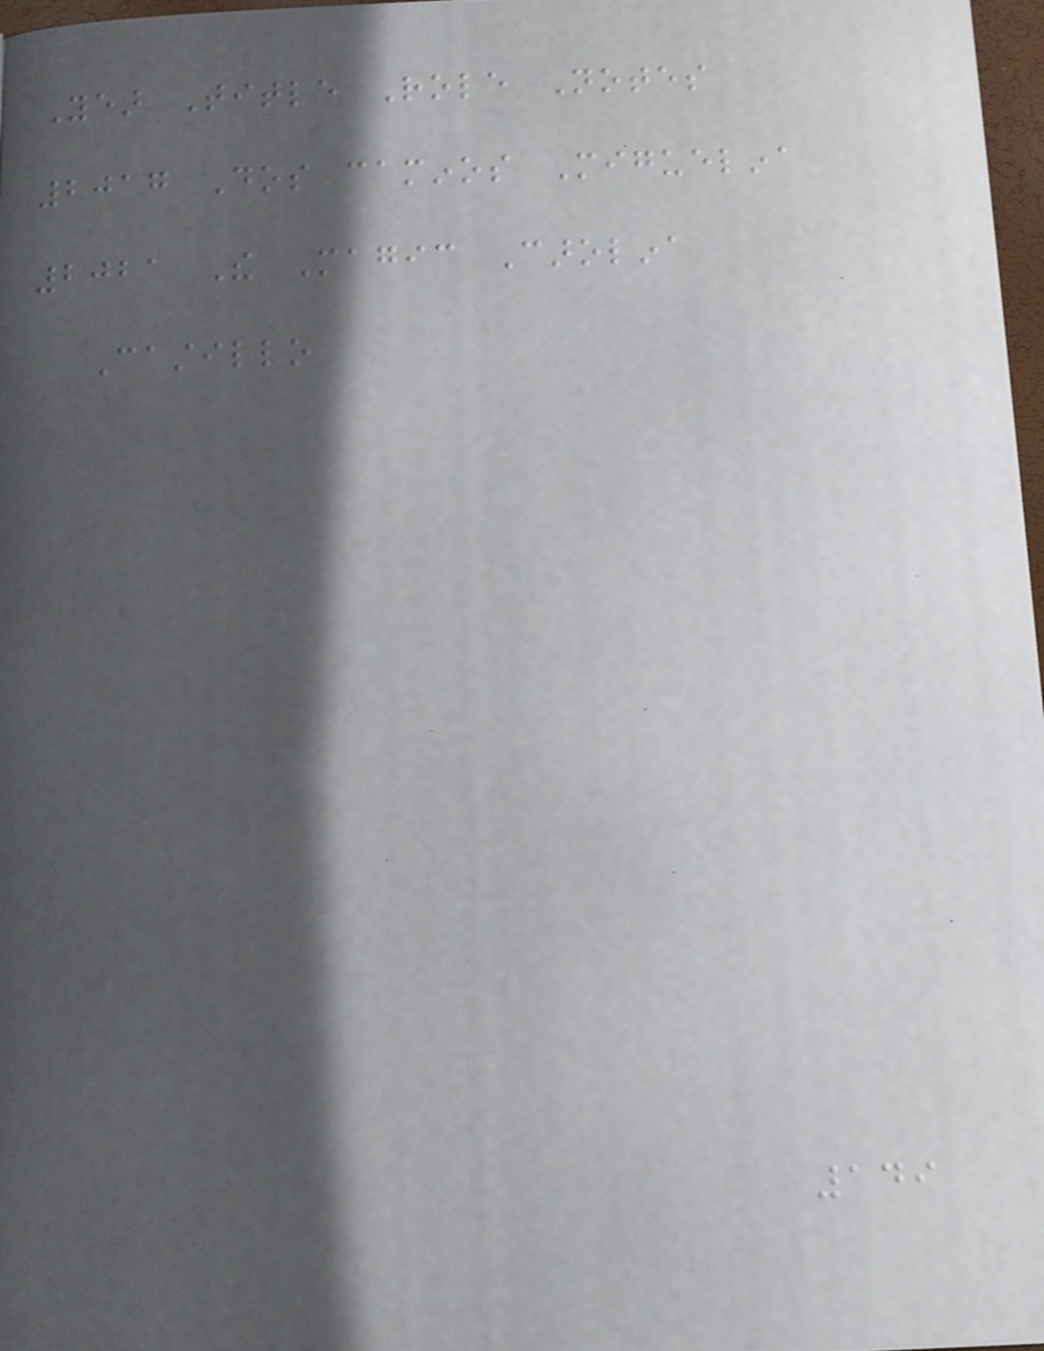Year Title Role Notes
2017 Dos caminos Miguelina
2021 The Magic Carolina
Castillo
149
